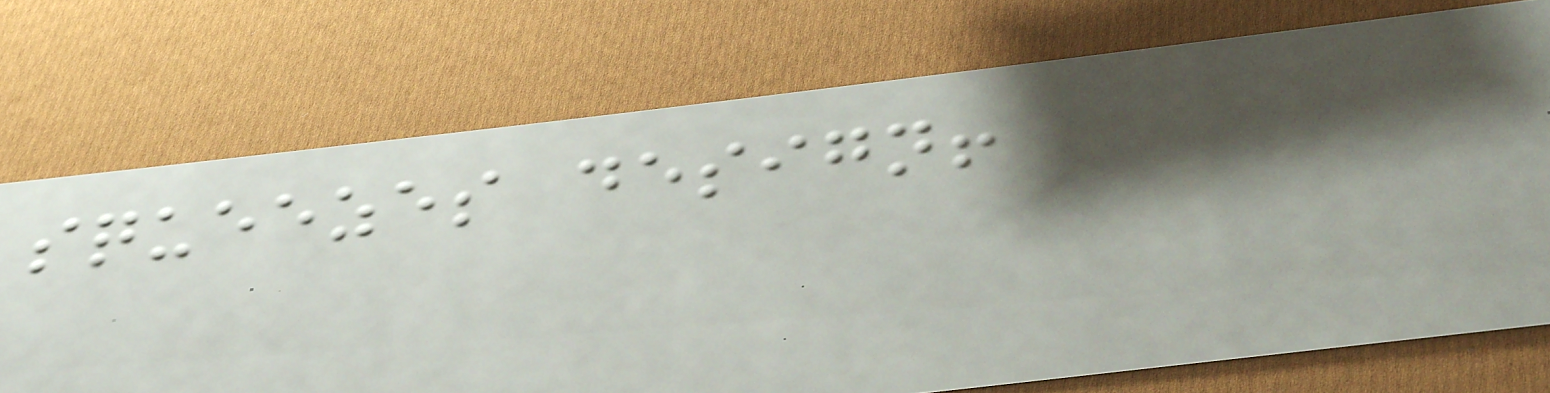squeezes design!
